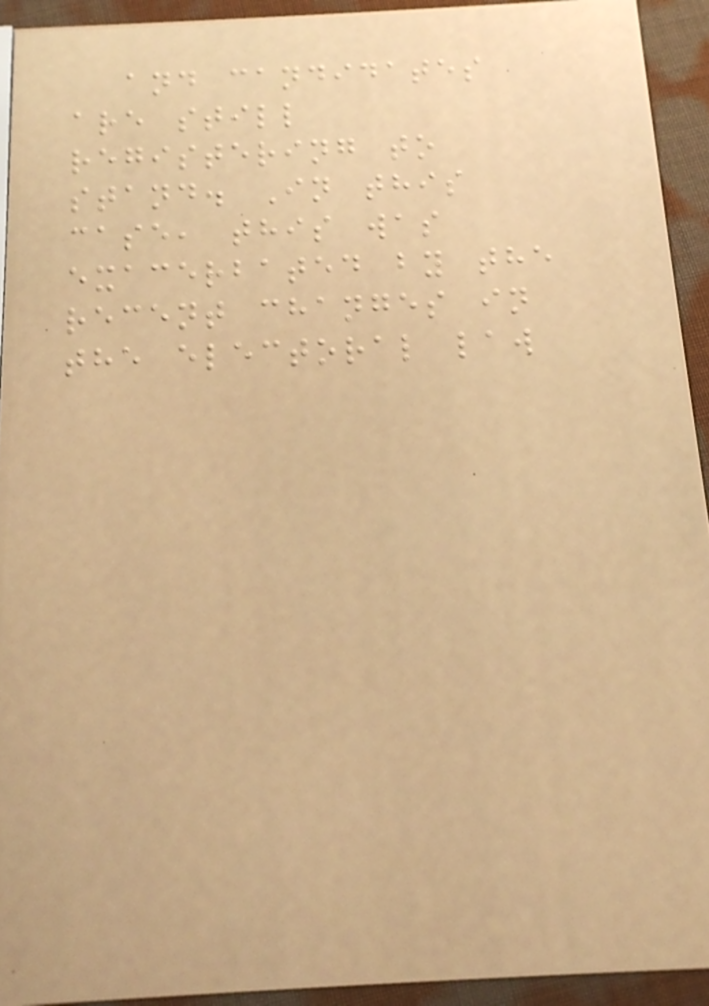and candidates
are still
registering to
stand. In this
case, this was
exacerbated by the
recent changes in
the electoral law
